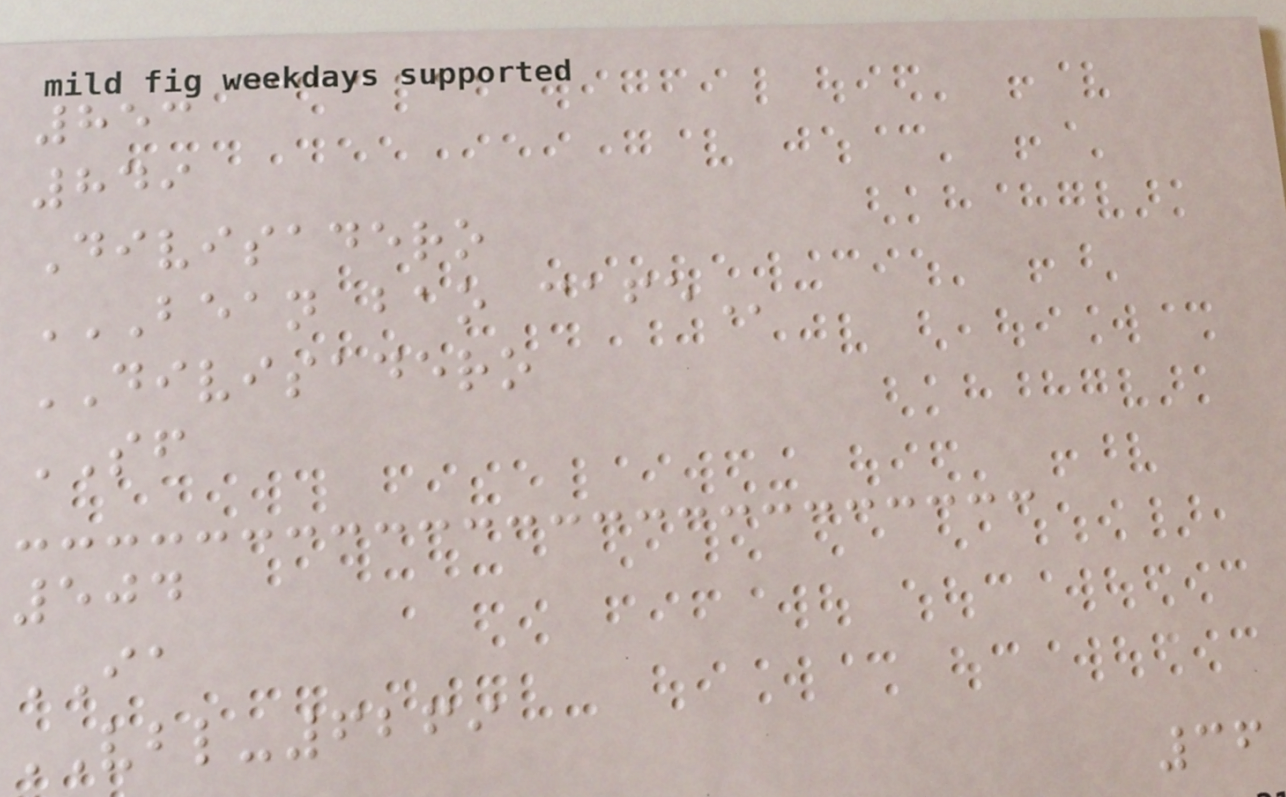853
849
Divisadero
BEAN BAO CAFE
DIVISADERO
SF
504
IA
VBL-6269
36
